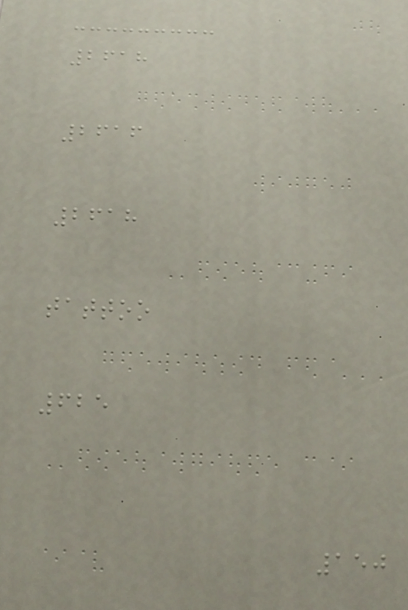2618
2616
2618
tattoo
625
150
